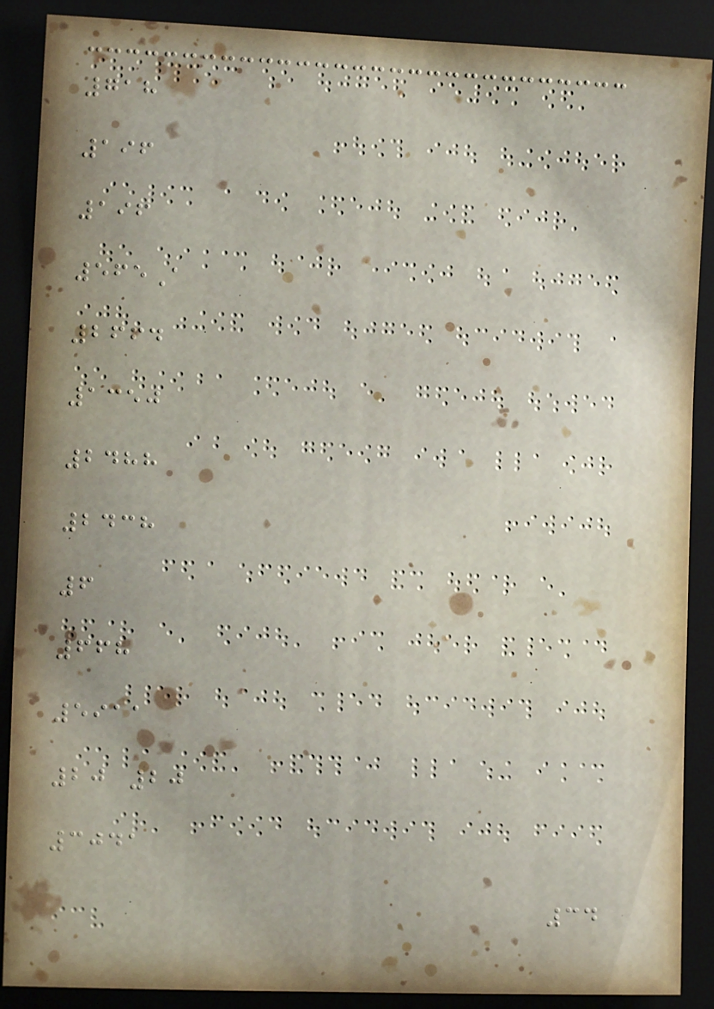718
196
196
565A
2664
1350
2488
2438
6
668
5911
20 20
3041
34
